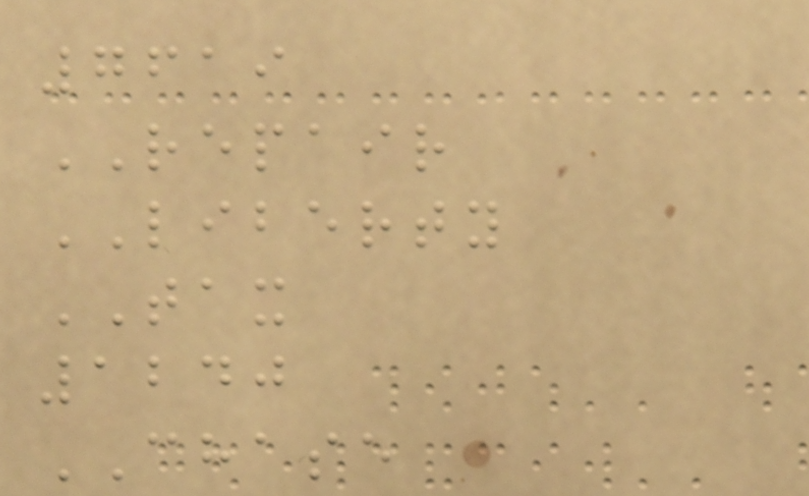7619
REPAIR
LIBERTY
TAX
1240
CHASE
